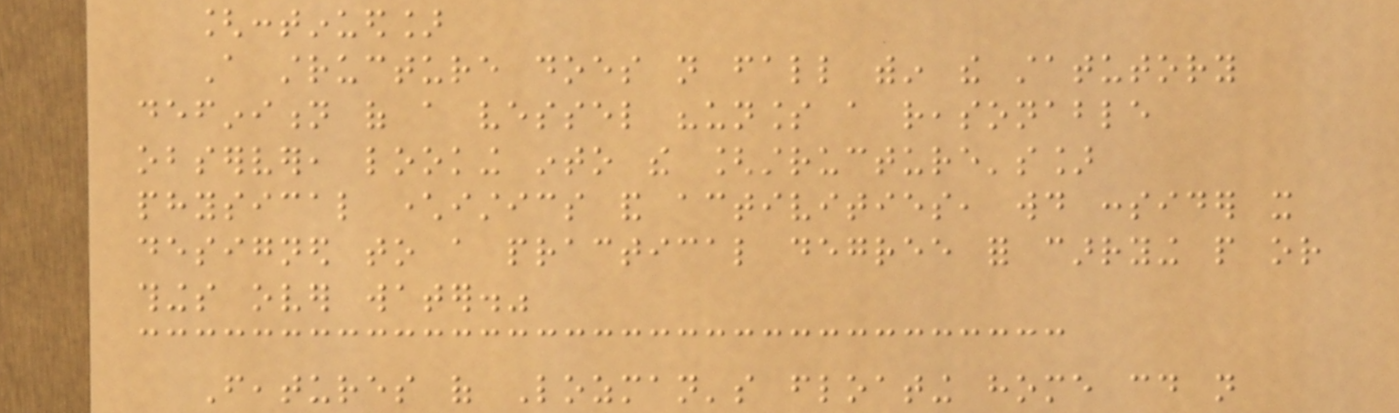[continued]
A structure does not fall within the statutory
definition of a vessel "unless a reasonable
observer, looking into the [structure's]
physical characteristics and activities, would consider it
designed to a practical degree for carrying people or
things over water."
Features of Lozman's floating home could not
